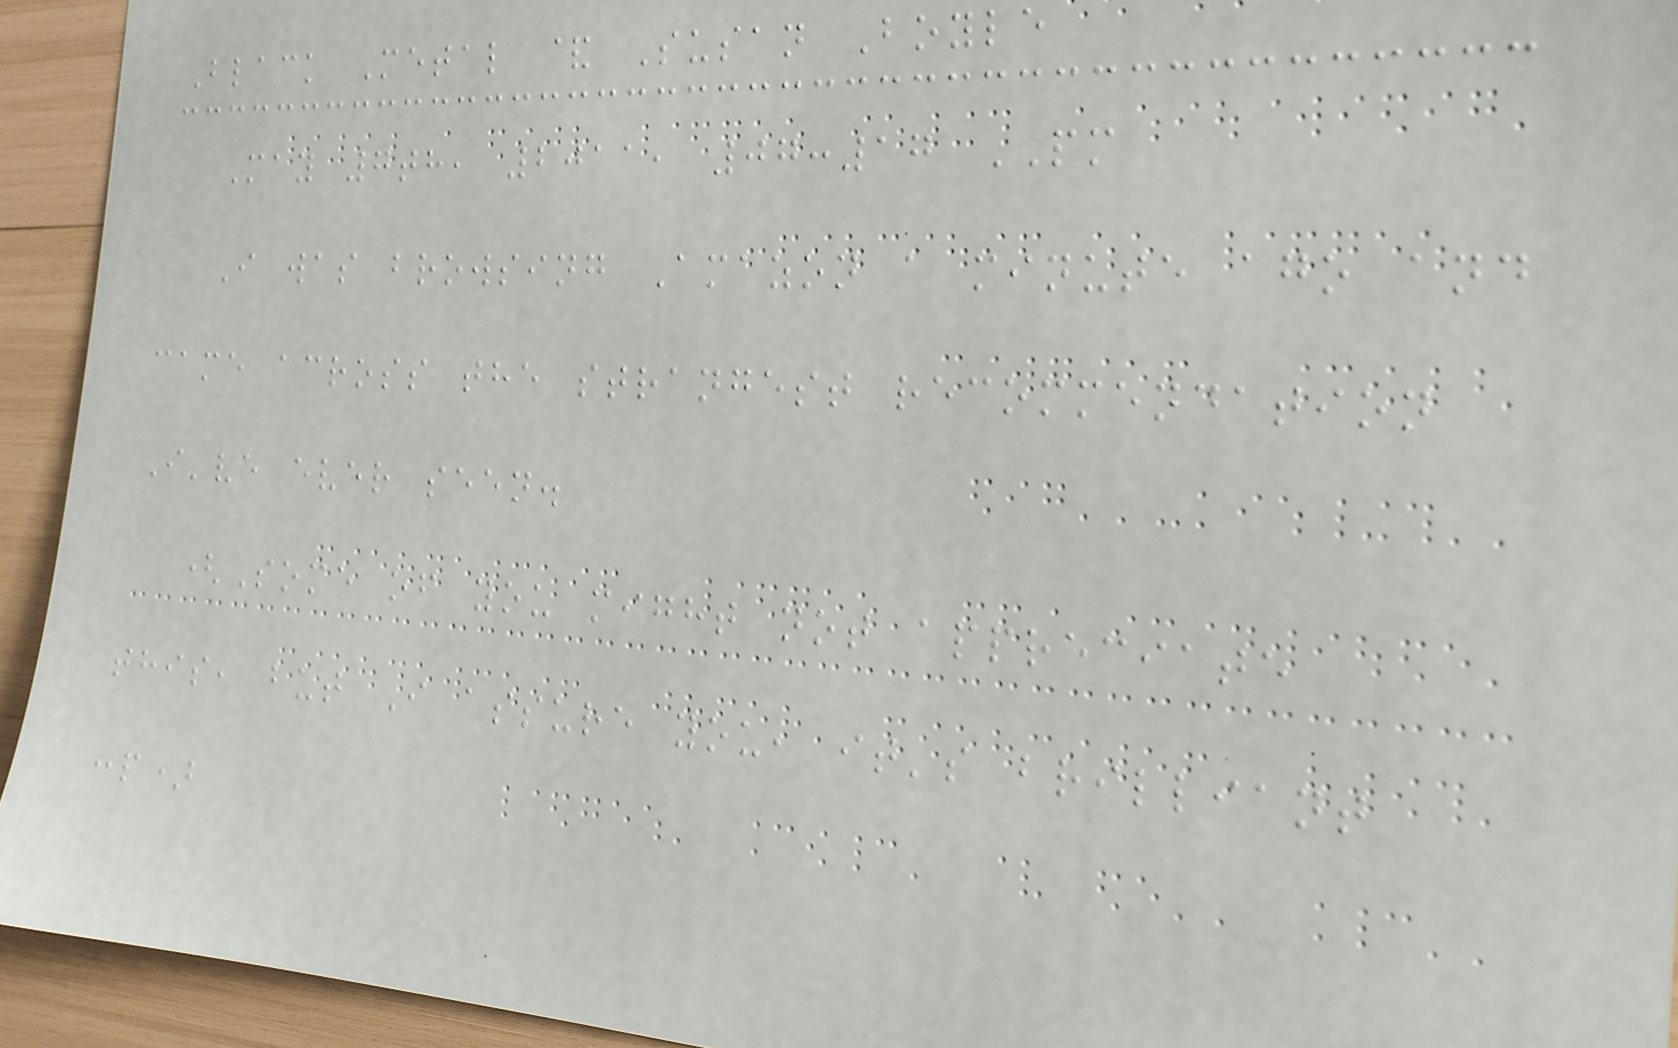Black Metal & Susan Boyle
May 7th, 2011, 07:17 PM
I was browsing Amazon a minute ago and
came across the strangest recommendation
I've ever seen.
(Some of you might not appreciate
this, but I assure you, it's brilliant
:p)
